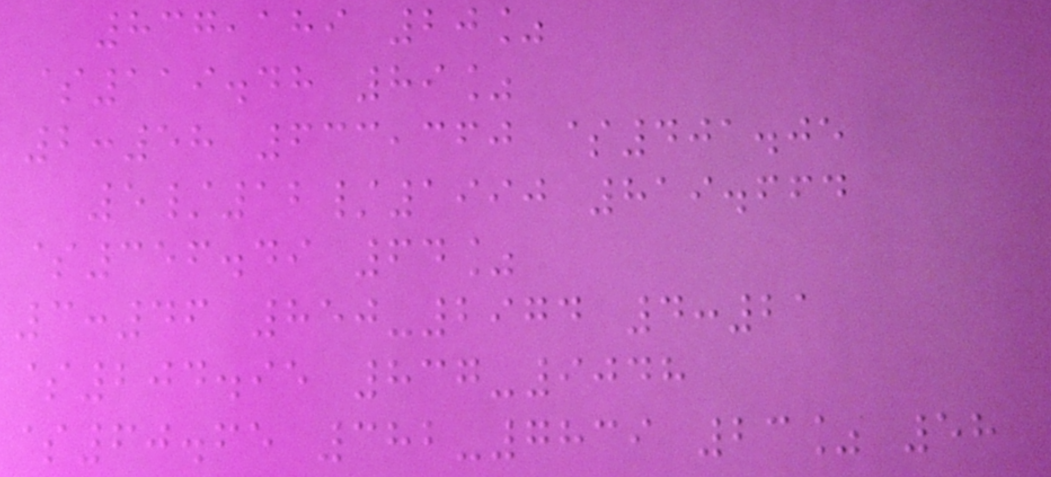837,189 20%
$119.48 89%
2:58 633,360 $401.05
5/12/1990 819.664
$356.49 64%
3:46 850-2974 4:21
$204.95 837-9048
$60.65 382-7839 23% 58
